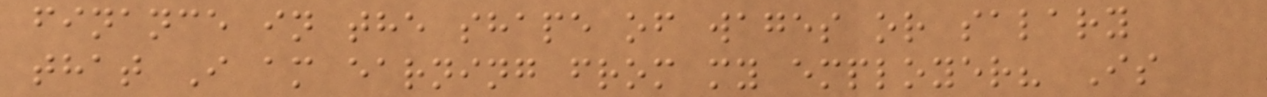finance in the shape of wages or salary
that I am earning from my employer? Is
